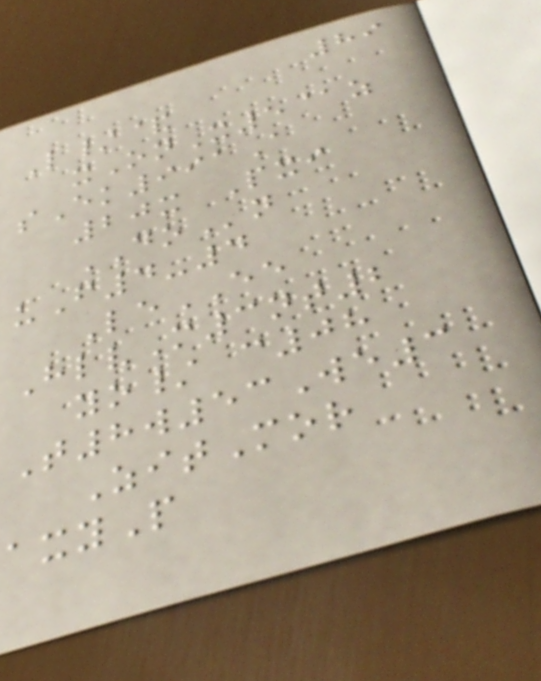89
L/&
xOnX5@z
sEk991A
20x Pxi
DOn
uF4-4
LeEE
HlvM3nt2
yo/ c08
T8w53We3
ZitMor
axyP
